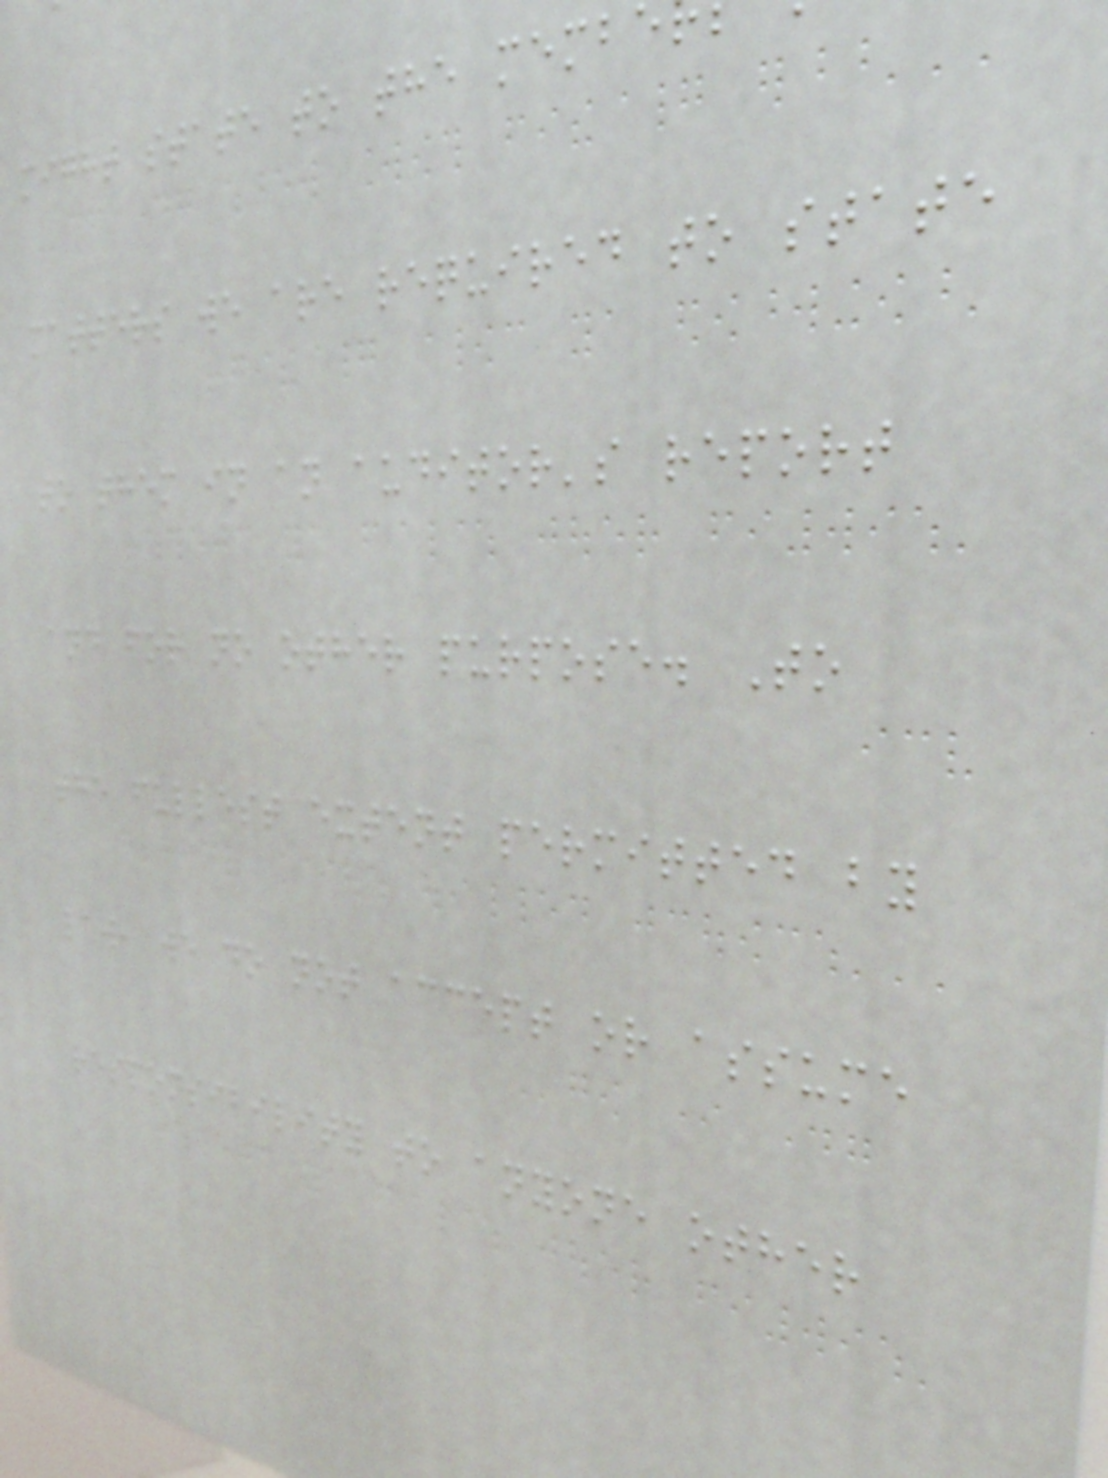might state to the memb
matters we are required to state
to them in an auditor's report
and for no other purpose. To
the fullest extent permitted by
law, we do not accept or assume
responsibility to anyone other
